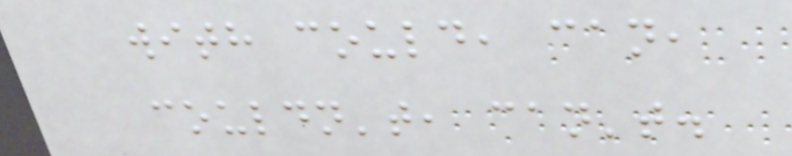with could, can,
couldn't, can't.
